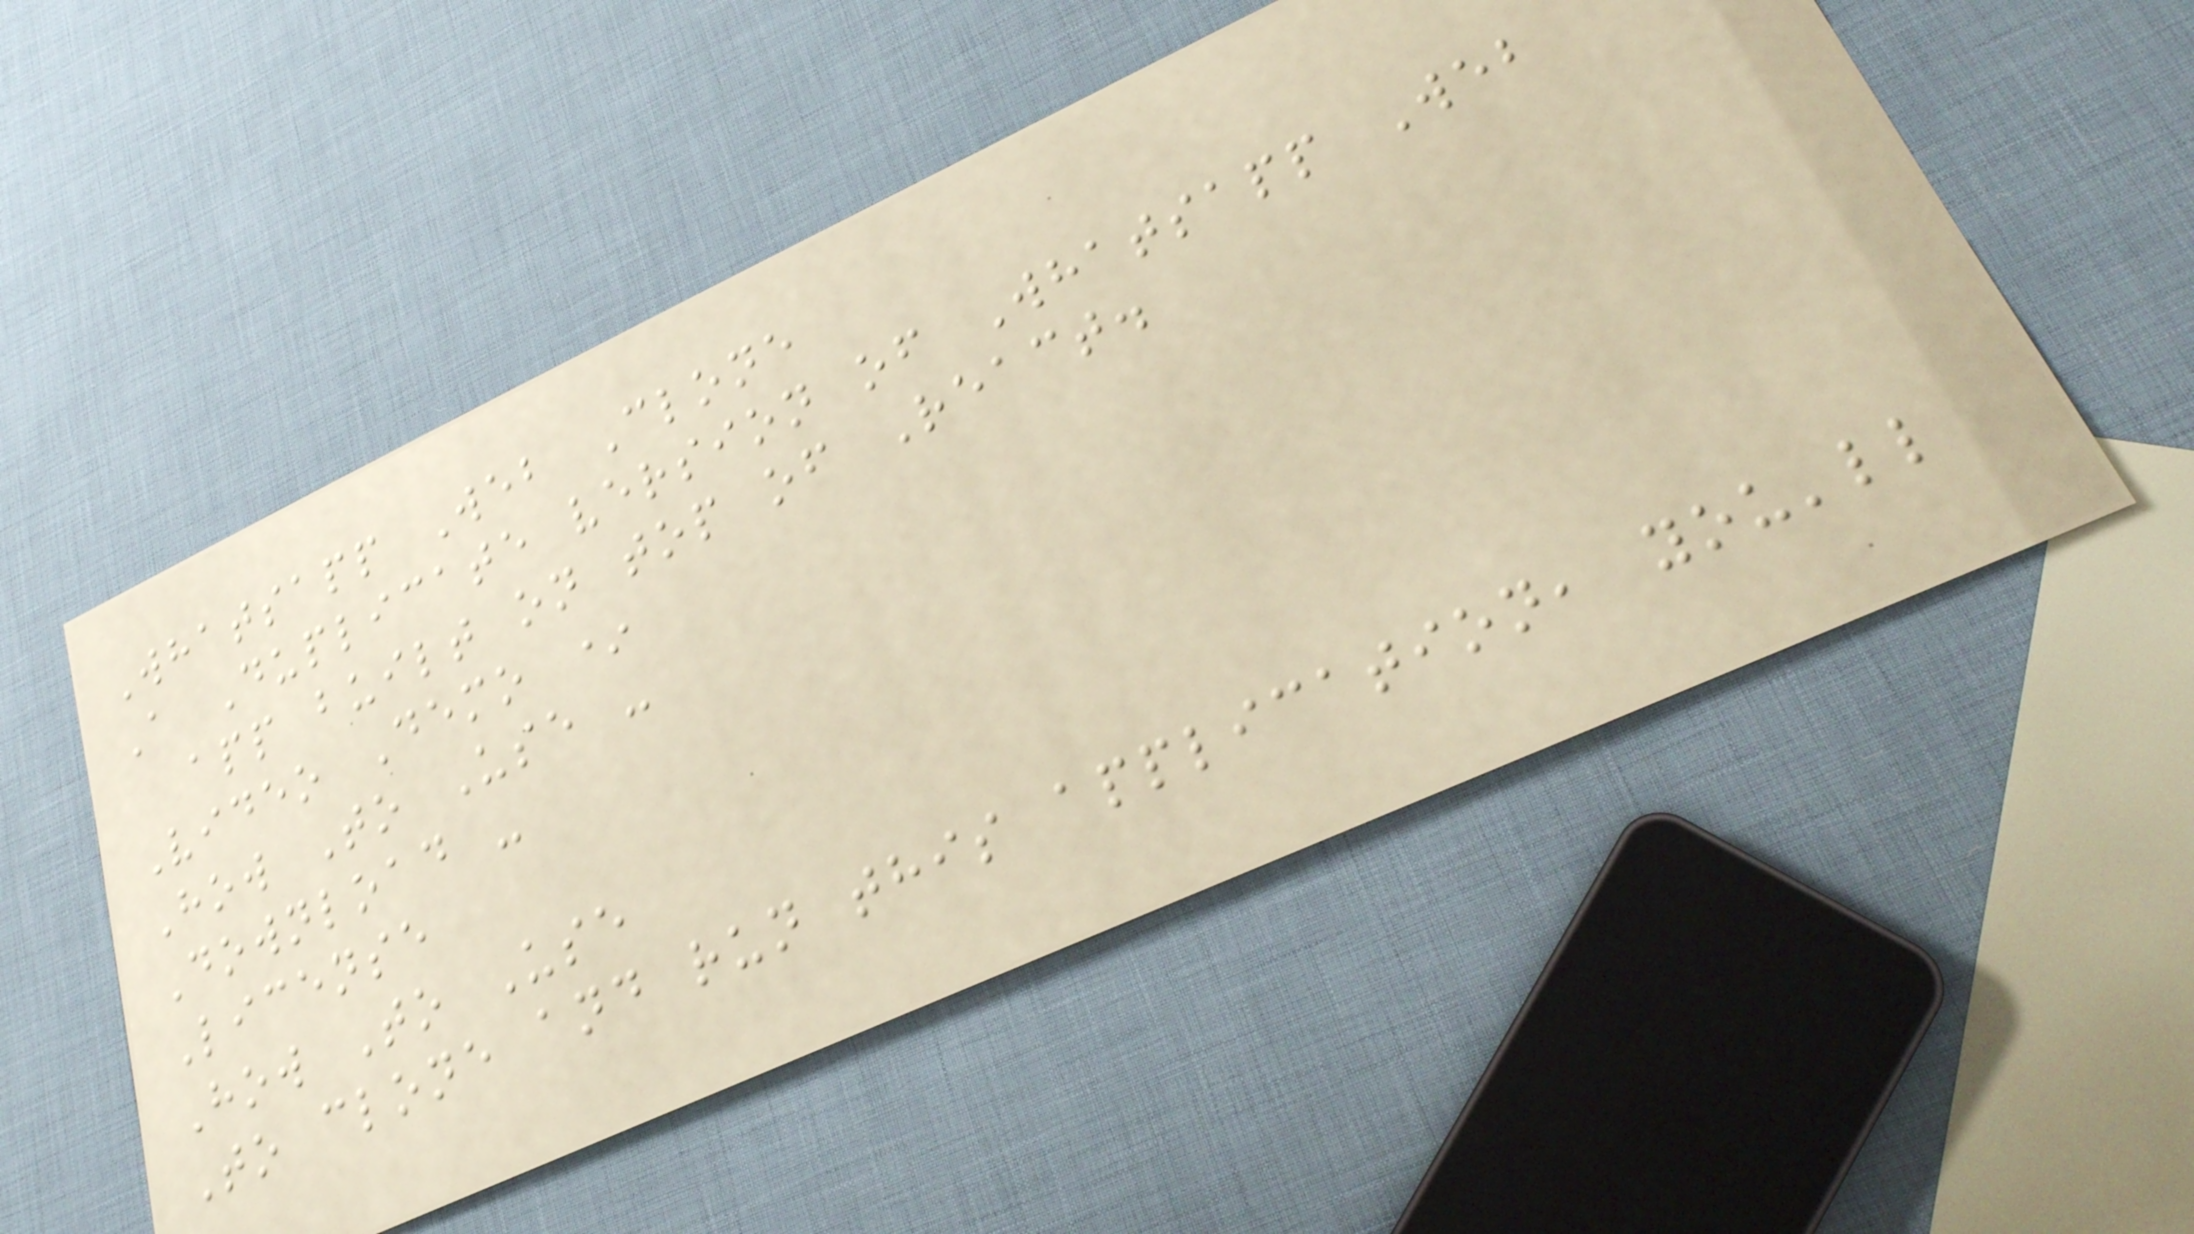Whatsapp Web Clone
A Duplicate version of Whatsapp Web
app built on top of React.
Video Demo *
How To Use -
Download -
License
How To Use
To clone and run this application, you'll
